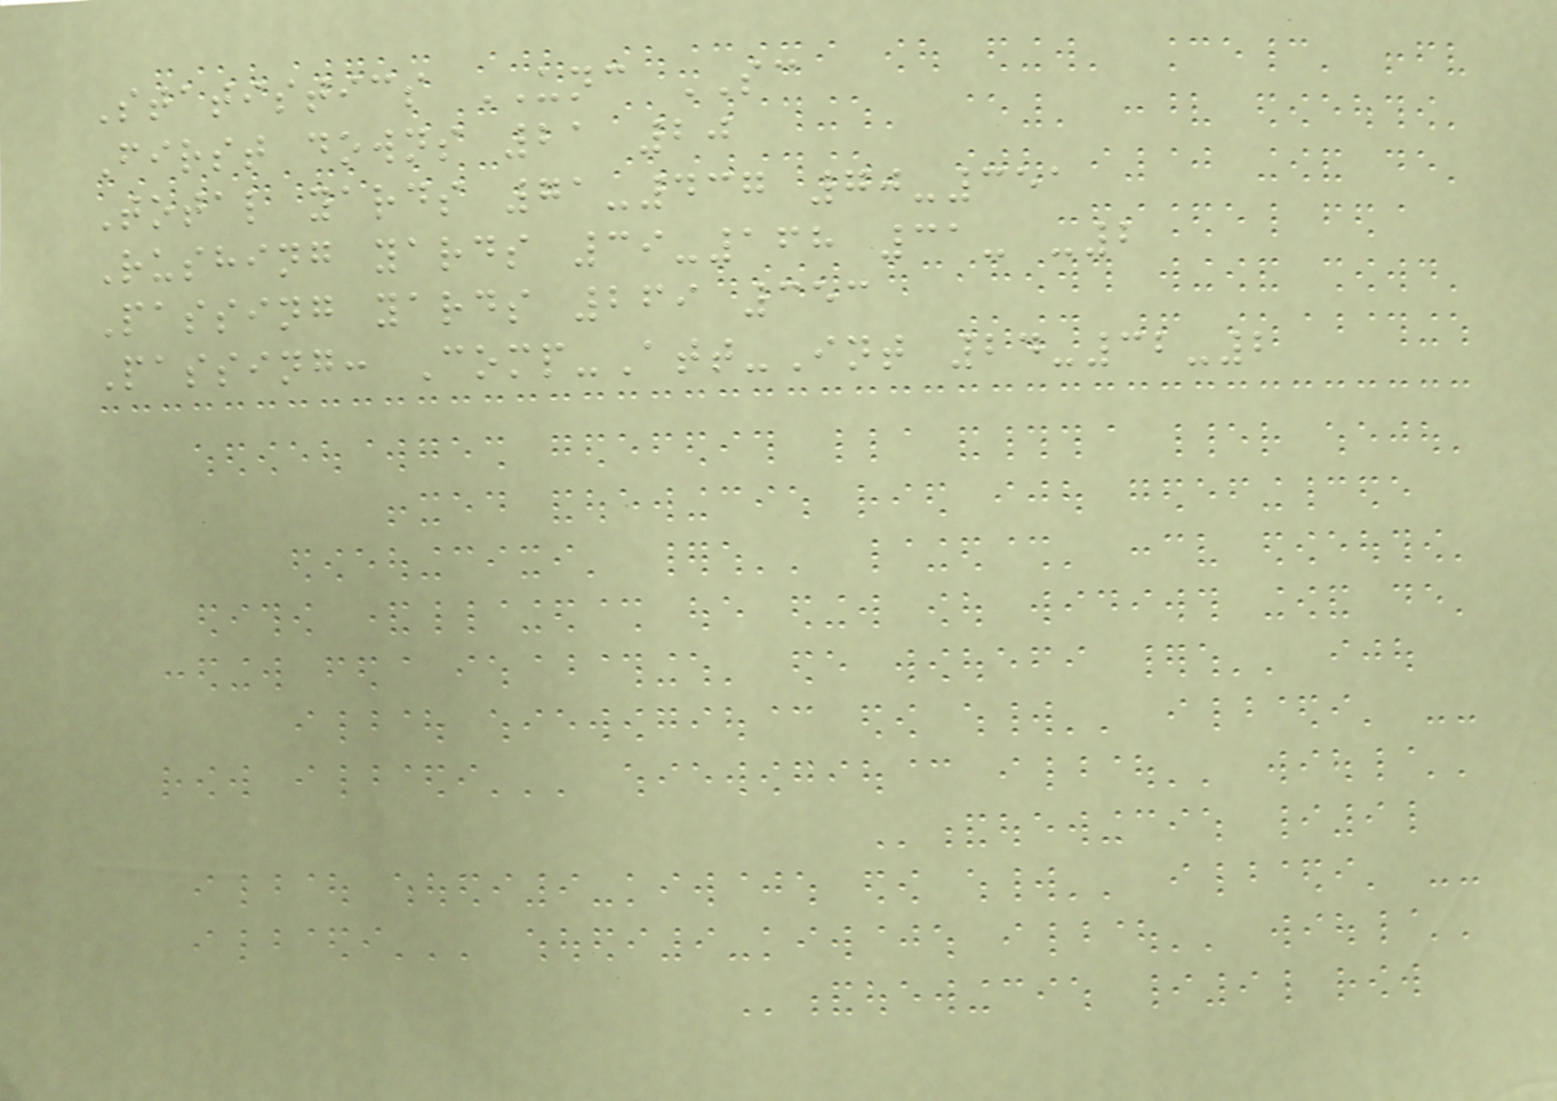Statistics UNC SC
First downs 21 20
Total yards 71-437 70-351
Rushing yards 39-168 31- -2
Passing yards 269 353
Passing: Comp-Att-Int 24-32-2
